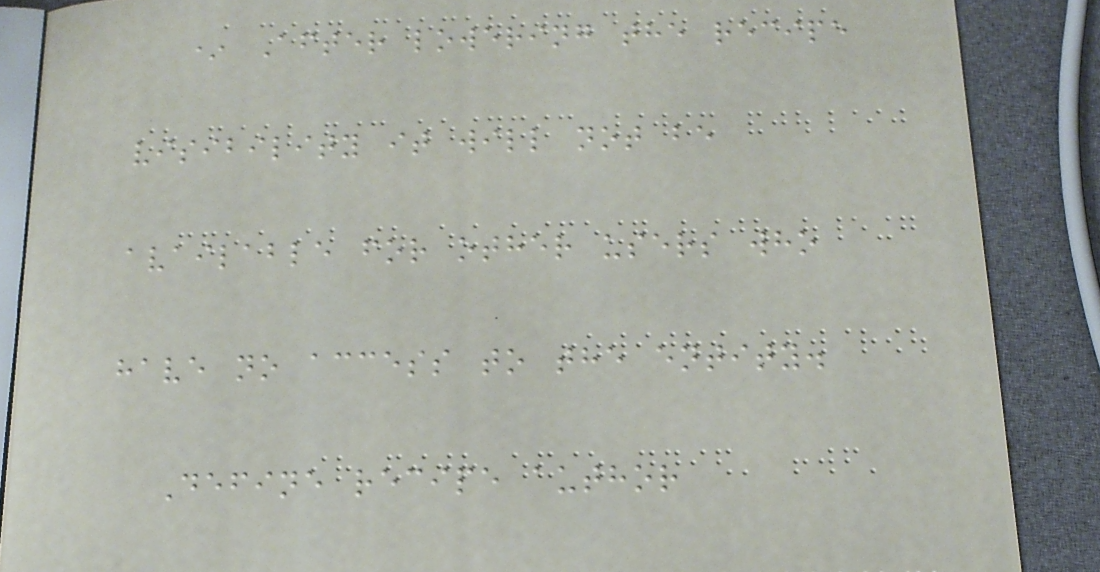* After lowering the recipe
visibility it will not be
available for other users who
have no access to the entity.
Define recipe author
